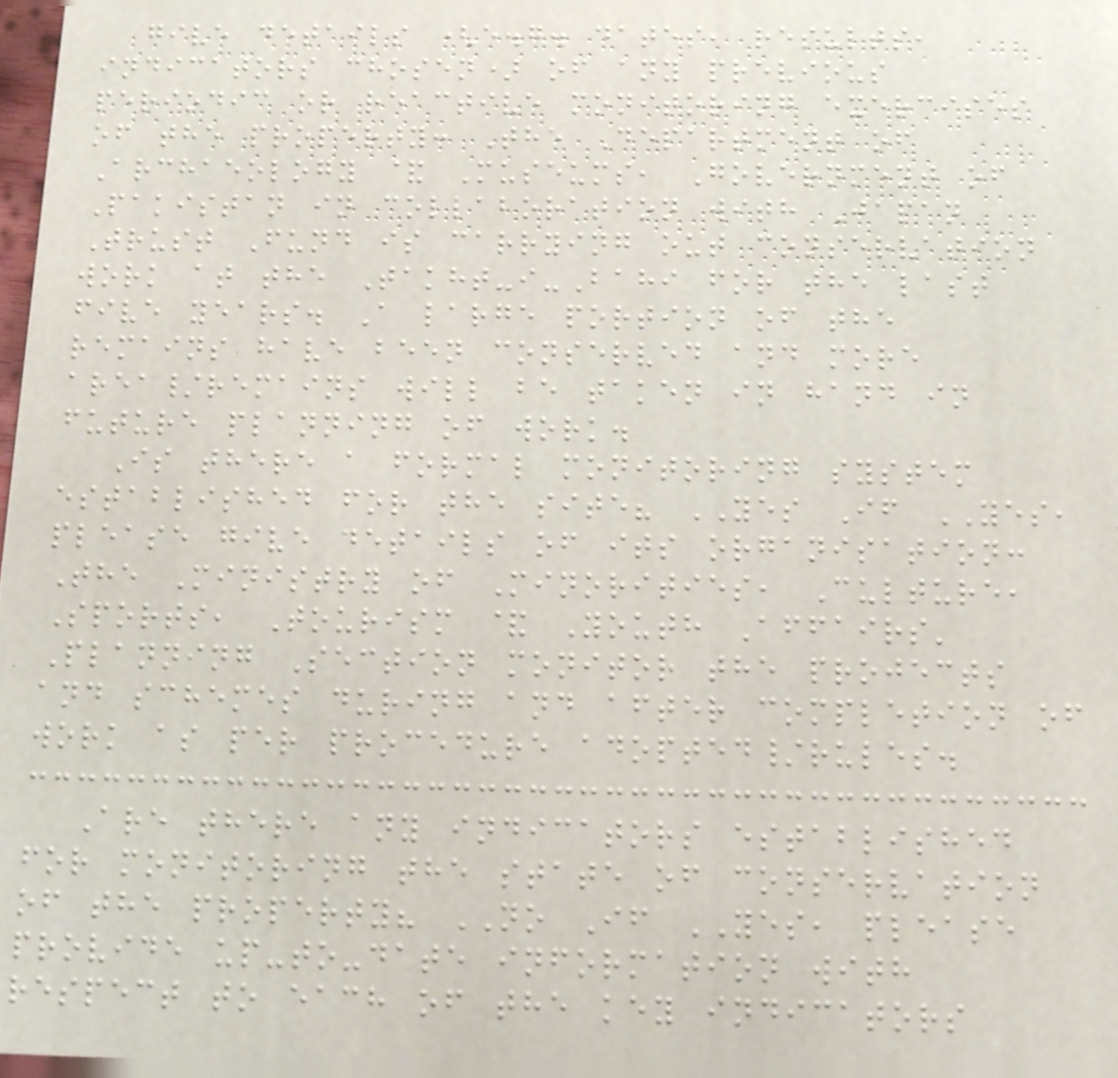give details (e.g. dates, results,
indicators chosen) of any previous
periodic or reactive monitoring exercises
of the property: The Department of
Archaeology & Museums, Government of
Pakistan in collaboration with Japan
Trust Fund is carrying out conservation
work at the Takht-i-Bahi for the last
five years. A large portion of the
remains have been conserved and more
area/remains will be taken in hand in
future planning of work.
Is there a formal monitoring system
established for the site? YES If YES,
please give details of its organisation:
The Ministry of Minorities, Culture,
Sports, Tourism & Youth Affairs'
Planning Section monitor the projects
and schemes during and after completion of
work as per procedure adopted/rules.
Are there any indicators established
for monitoring the state of conservation
of the property? NO If YES, please
provide up-to-date information with
respect to each of the key indicators
